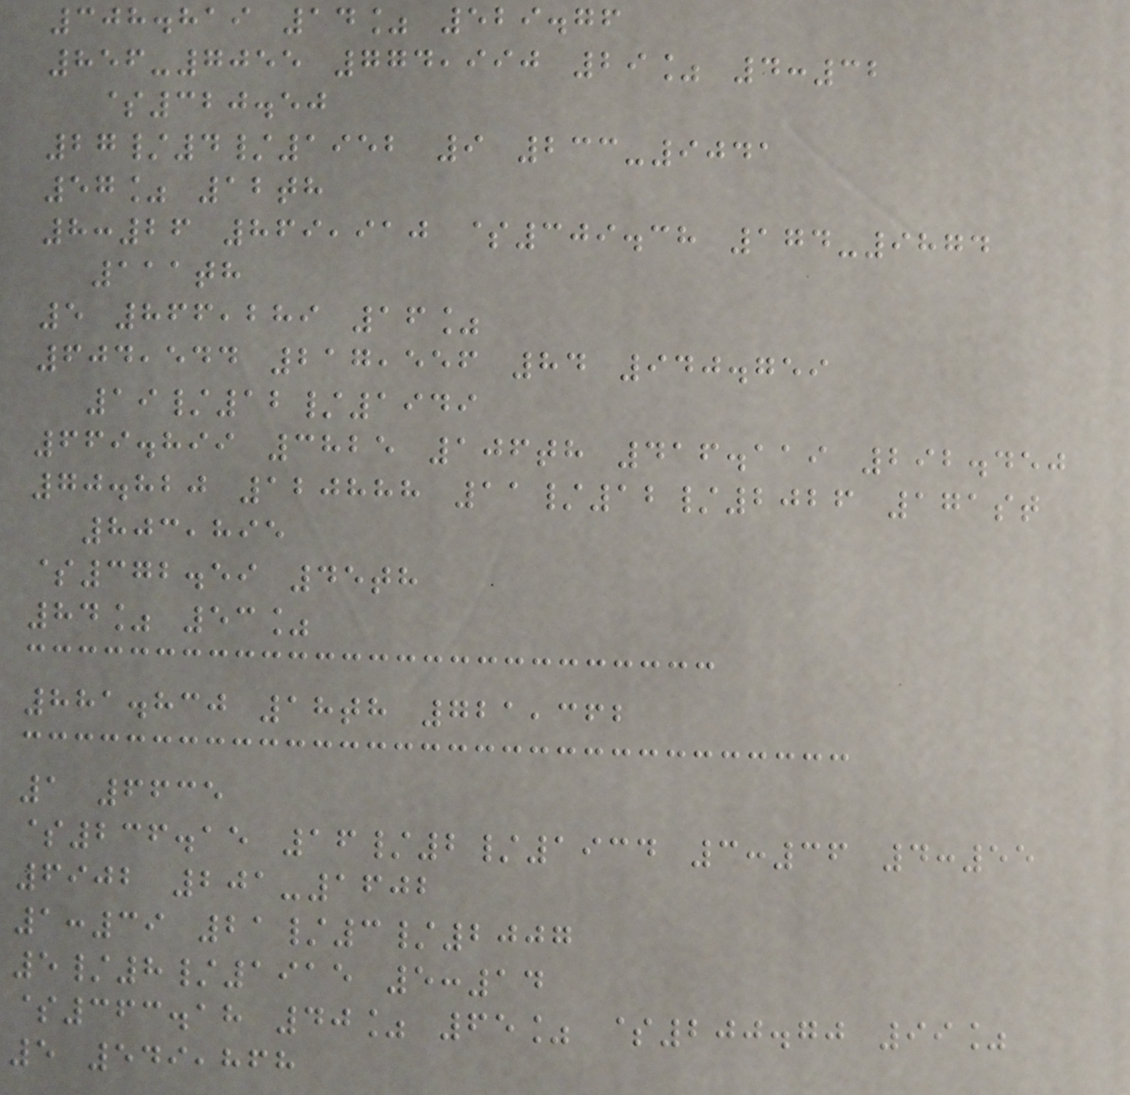308.819 14% 529.76
856-7055 774,990 29% 4:32
$320.50
27/4/1952 9 233-9041
57% 12th
8:26 869,910 $309.38 174-9874
111th
5 866,289 16%
604,544 217,556 84 940.759
19/12/1949
669.899 3825 106th 416.119 292.450
70.820 120888 11/12/2026 171st
803,895
$372.59 45th
84% 53%
881.830 18th 721,362
1 6635
$236.15 16/2/1934 3:36 4:55
6902 201-1602
1:39 21/3/2007
5/8/1915 5:14
$363.18 40% 65% $200.70 99%
5 549,868
